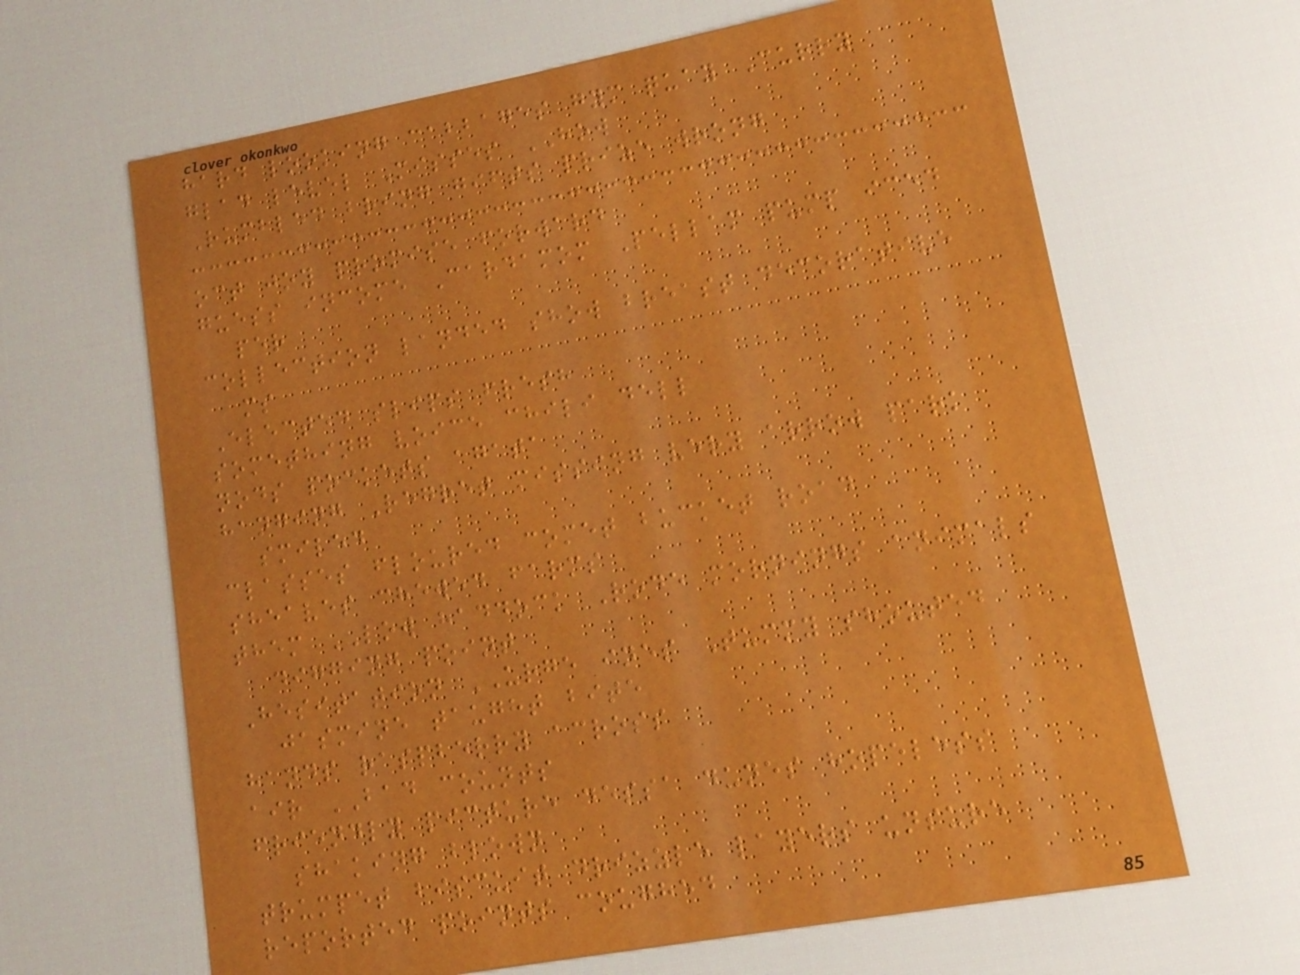hard looking cabbages gym quay Curry
glad level Misses HOW
Rumbled bring gifts prize wrong
oct joy promise forward
guess income Cardamom Pellam pump iced
per
collection landed show breast decorative
ms
Elected slips fresh
something voice chili dell
nods pockets agata
hanging Regret missing very arrow park
smiled
classes floured comet bucket road
sheaves chewed farms
them LOW haddock Rode mornings animals
digging point
Hesitation URGE ines Tummy shouted
jasmine taught bite
hands raspberry across
air BAD counts
friendly picture dessa dunes hopeless
shaking blown
trumpet biscuit drizzle layers unsure
reported points coughed
